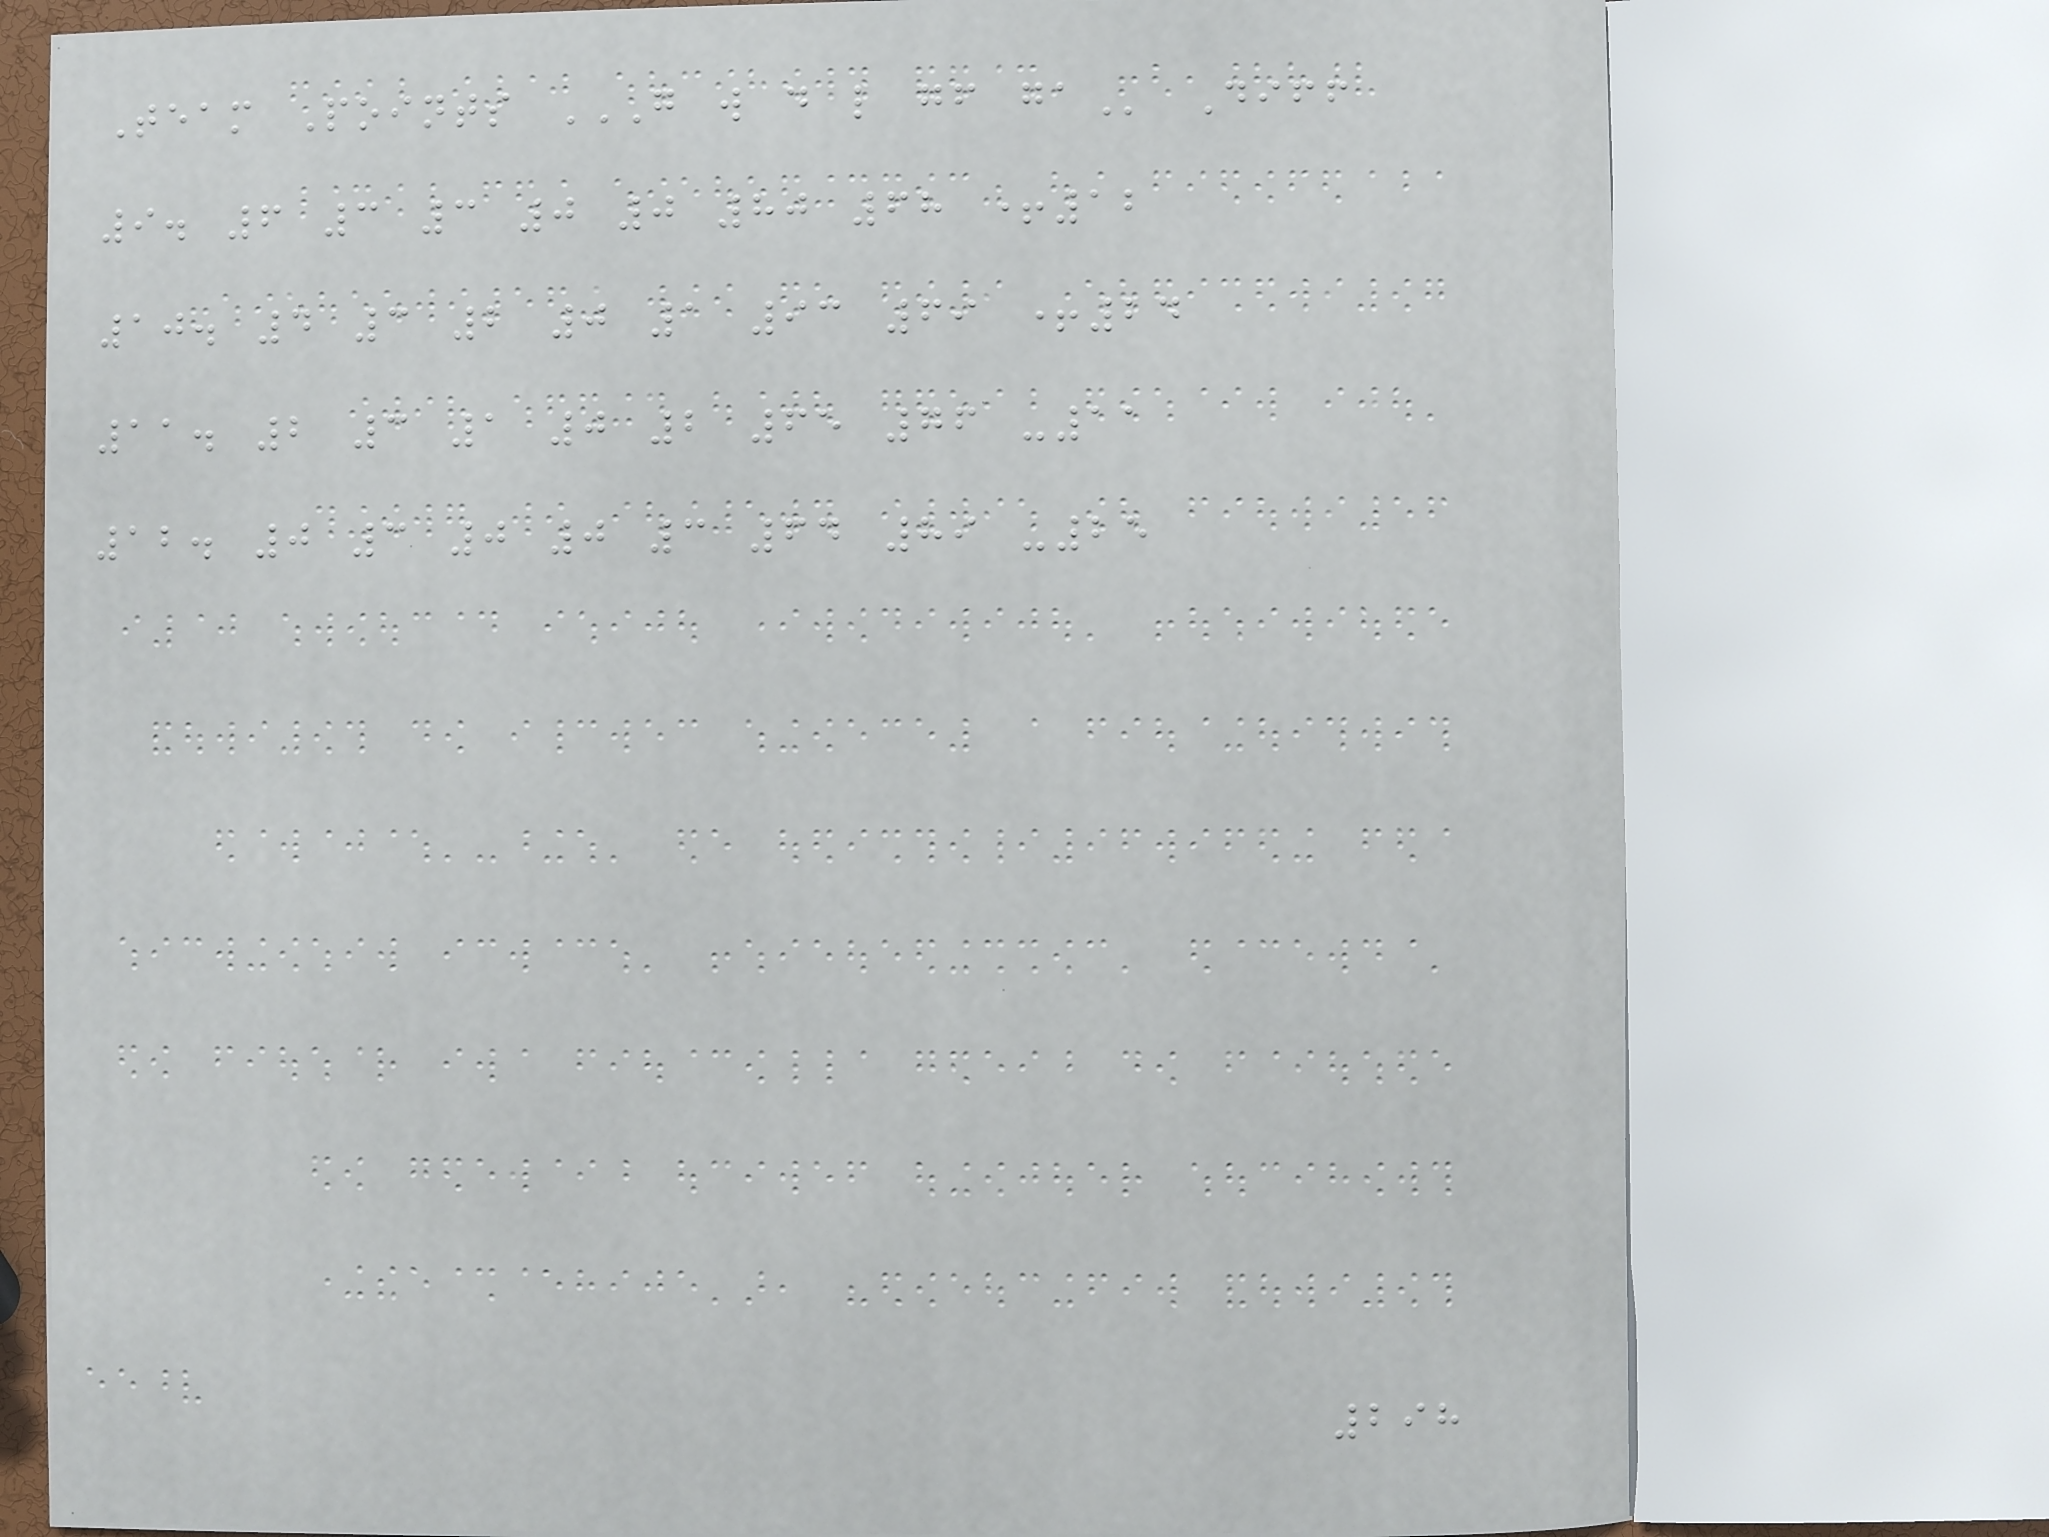Team Points G W D L GF GA Diff
9. 6 3 3 0 0 80 68 +12
10. 4 3 2 0 1 93 69 +24
11. 2 3 1 0 2 65 76 -11
12. 0 3 0 0 3 64 89 -25
298
